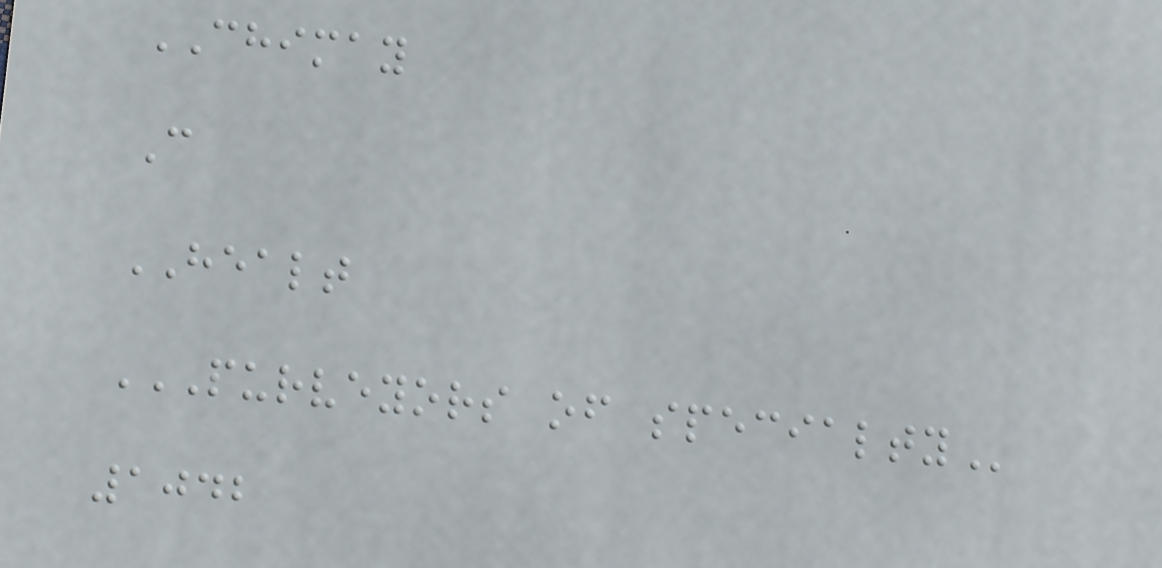CHIMAY
C
HEALT
PURVEYORS OF SPECIALTY
1042
